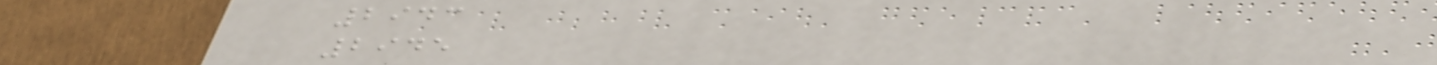2943
2945
